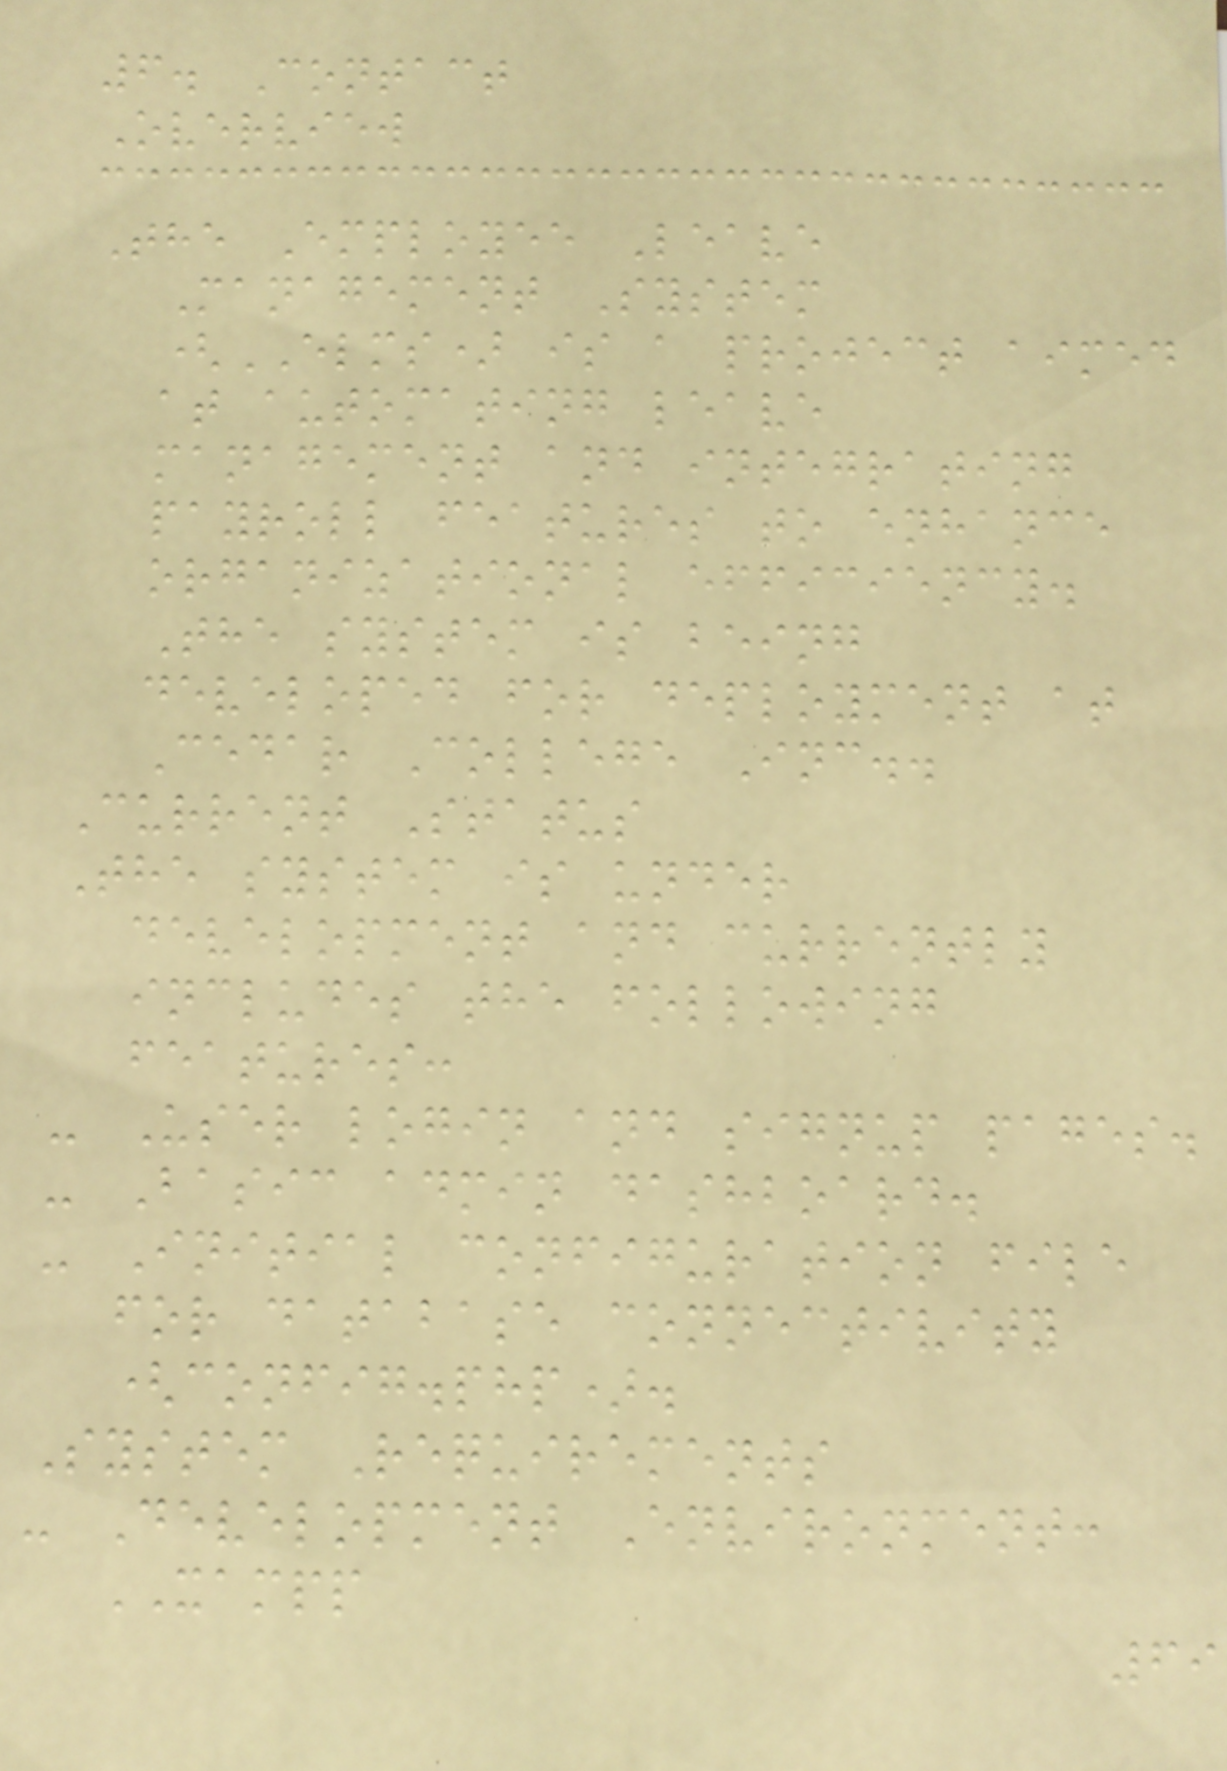6. Contact
Overview
The Employee Leave
Management System
(ELMS) is a project aimed
at automating leave
management and integrating
payroll features to enhance
organizational efficiency.
The system is being
developed for deployment at
Cedar College Inc..
Current Status
The system is under
development and currently
includes the following
features:
- User login and signup pages.
- Basic admin dashboard.
- Initial configuration file
for database connectivity
(config.php).
System Requirements
- Development Environment:
XAMPP
69
